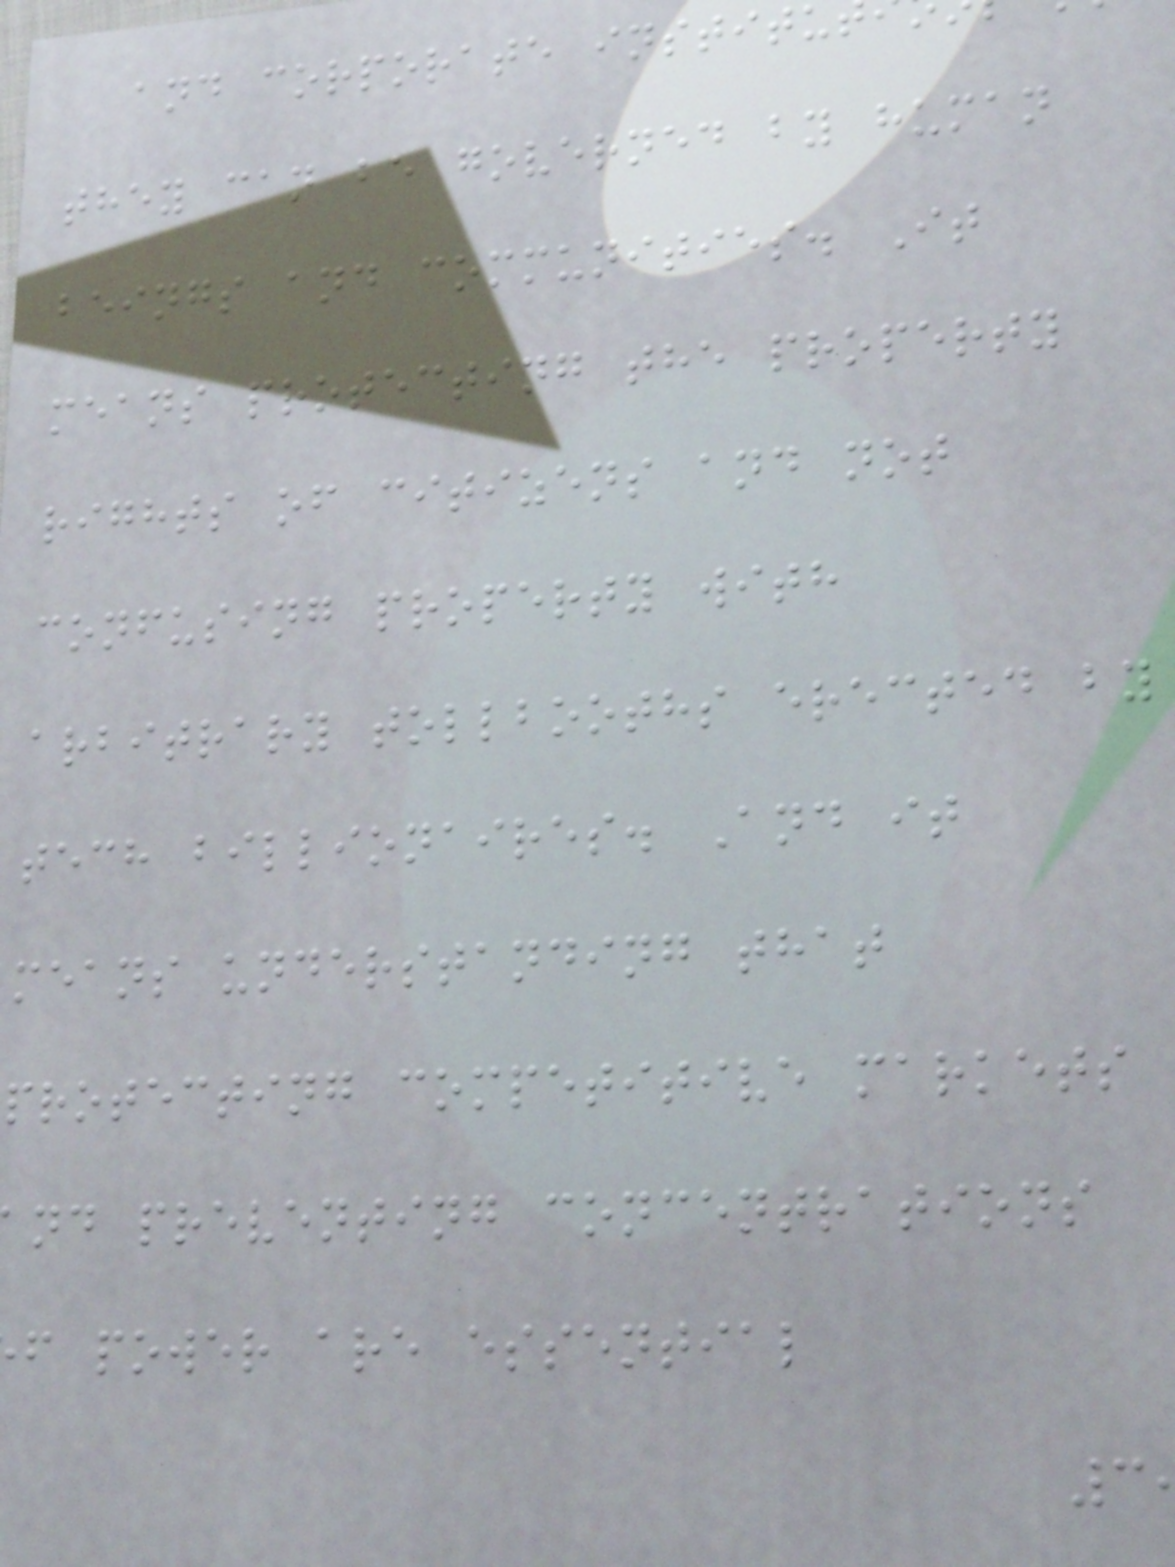and corporate institu
they can be governed by human
beings and communities. It
means protecting the property
rights of citizens and not
confusing property with
arbitrary tollbooths erected by
tech billionaires. And it
means understanding that
protecting competitive markets
nd preventing concentrations
f power are essential
